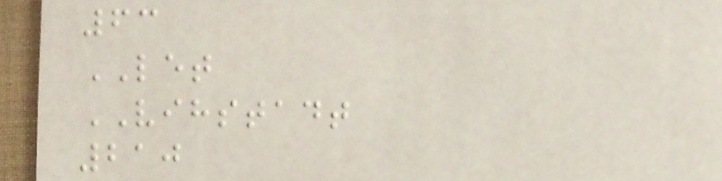63
LET
VIHSTADT
210
